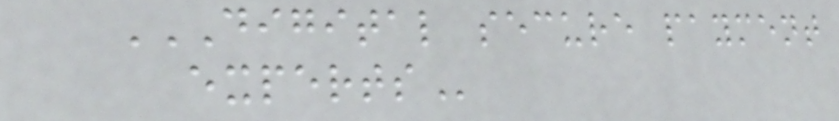DIGITAL SECURE PAYMENT
EXPERTS
